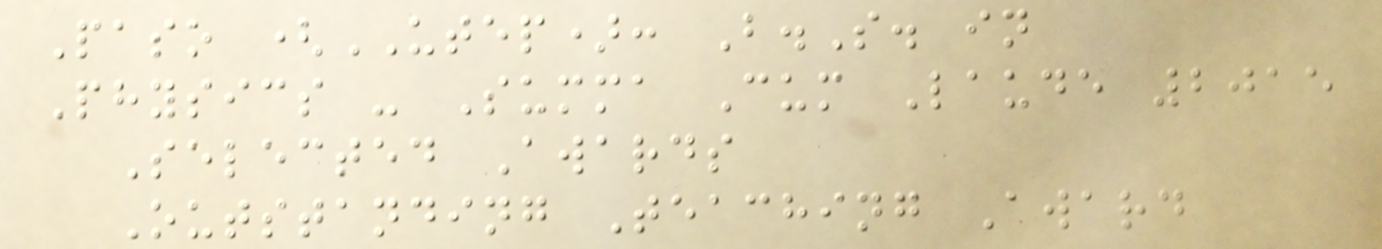Paso (UTEP): B.S. in
Physics - Summa Cum Laude 2015
Selected Awards
Outstanding Teaching Award
